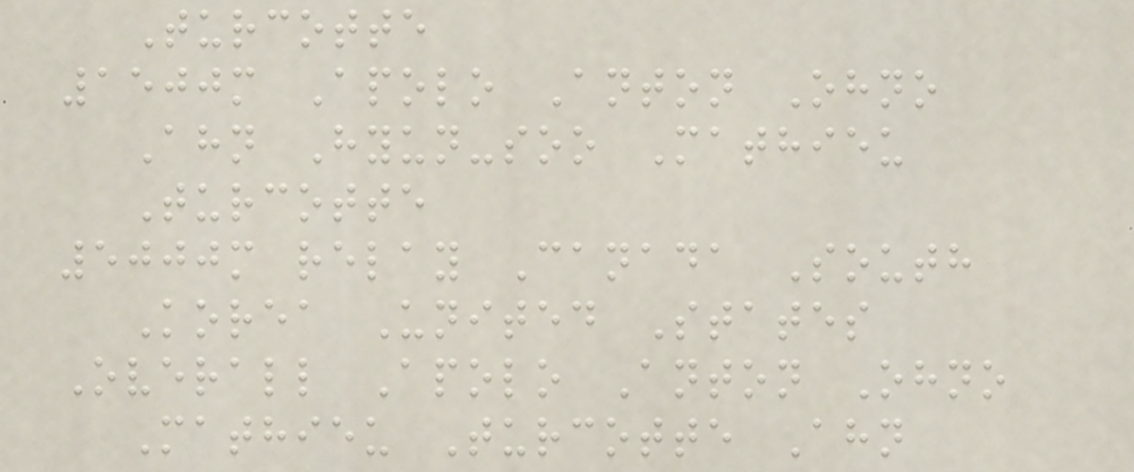Turcotte
1500m Apolo Anton Ohno
Ahn Hyun-soo Mathieu
Turcotte
5000m relay Canada South
Korea United States
Overall Apolo Anton Ohno
Mathieu Turcotte Ahn
